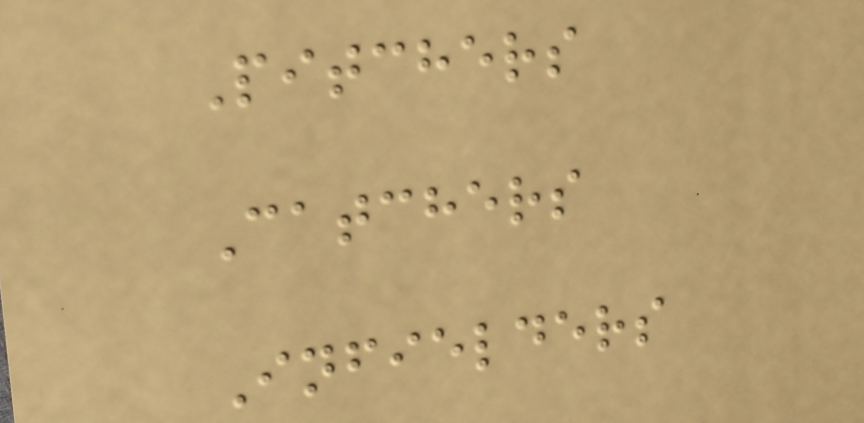Pitchers
Catchers
Infielders
